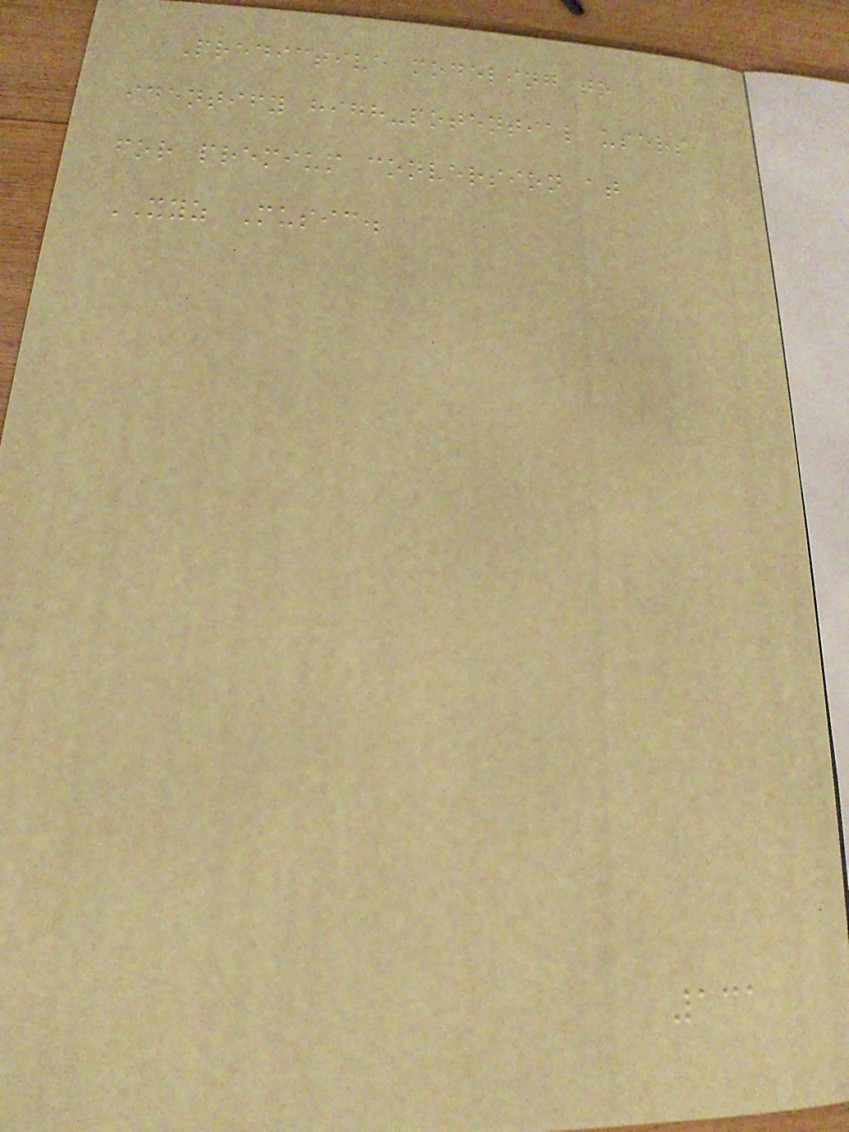Predictive modeling to
identify high-potential users
for premium conversion at
XYZ Music.
131
